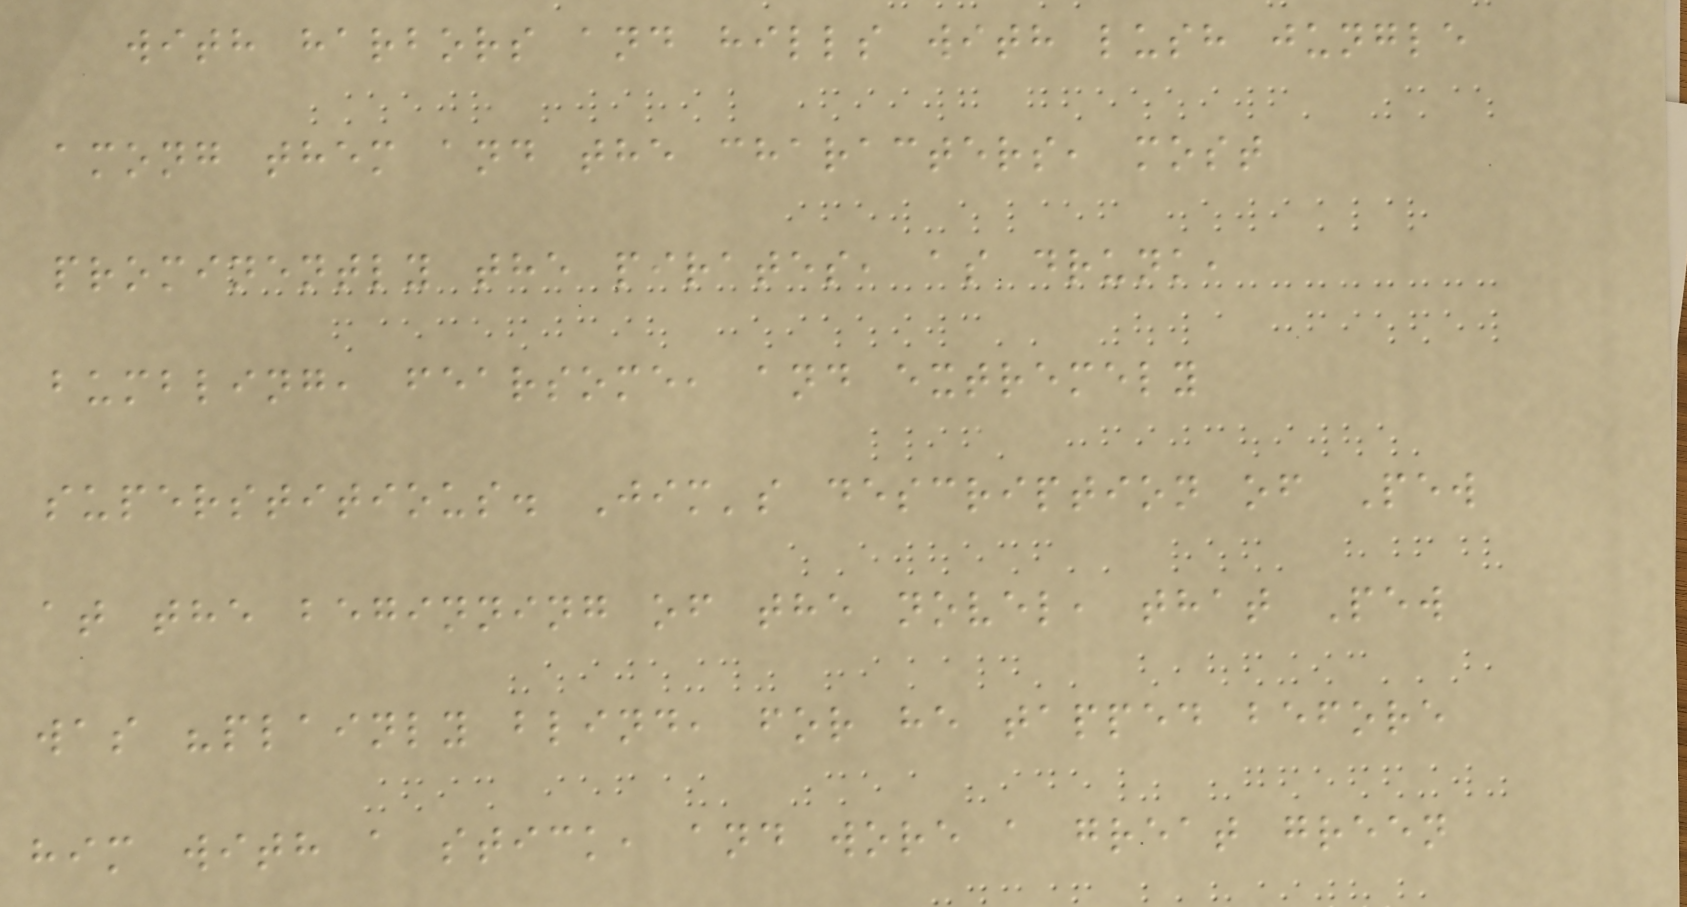with harbors and hills with lush jungle
among them and the characters, most
prominently the pirates, as drunk,
bumbling, fearsome, and extremely
superstitious. Jim's description of Pew
at the beginning of the novel, that Pew
was "plainly blind, for he tapped before
him with a stick, and wore a great green
